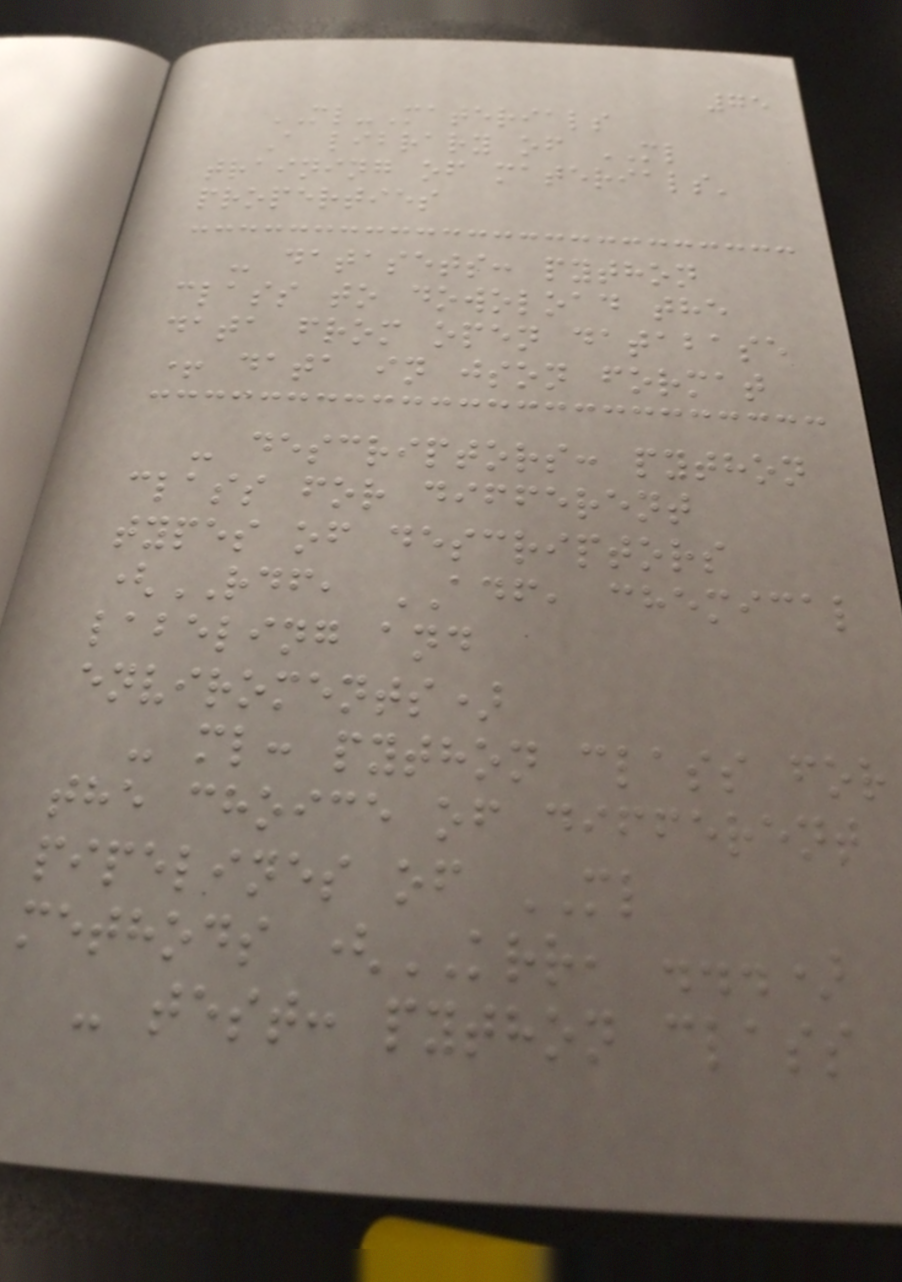75
ML-Materials
A library of ML
training of materials'
properties
- datasets: python
class to dowoload the
data from open database
+ data in json format
- descriptors: python
class for different
types of descriptors
(RDF, ADF, chemical
labeling and
enviroments)
- ml: python class for
the choice of different
pipelines of ML
methods (KRR, ...)
- test: python class
